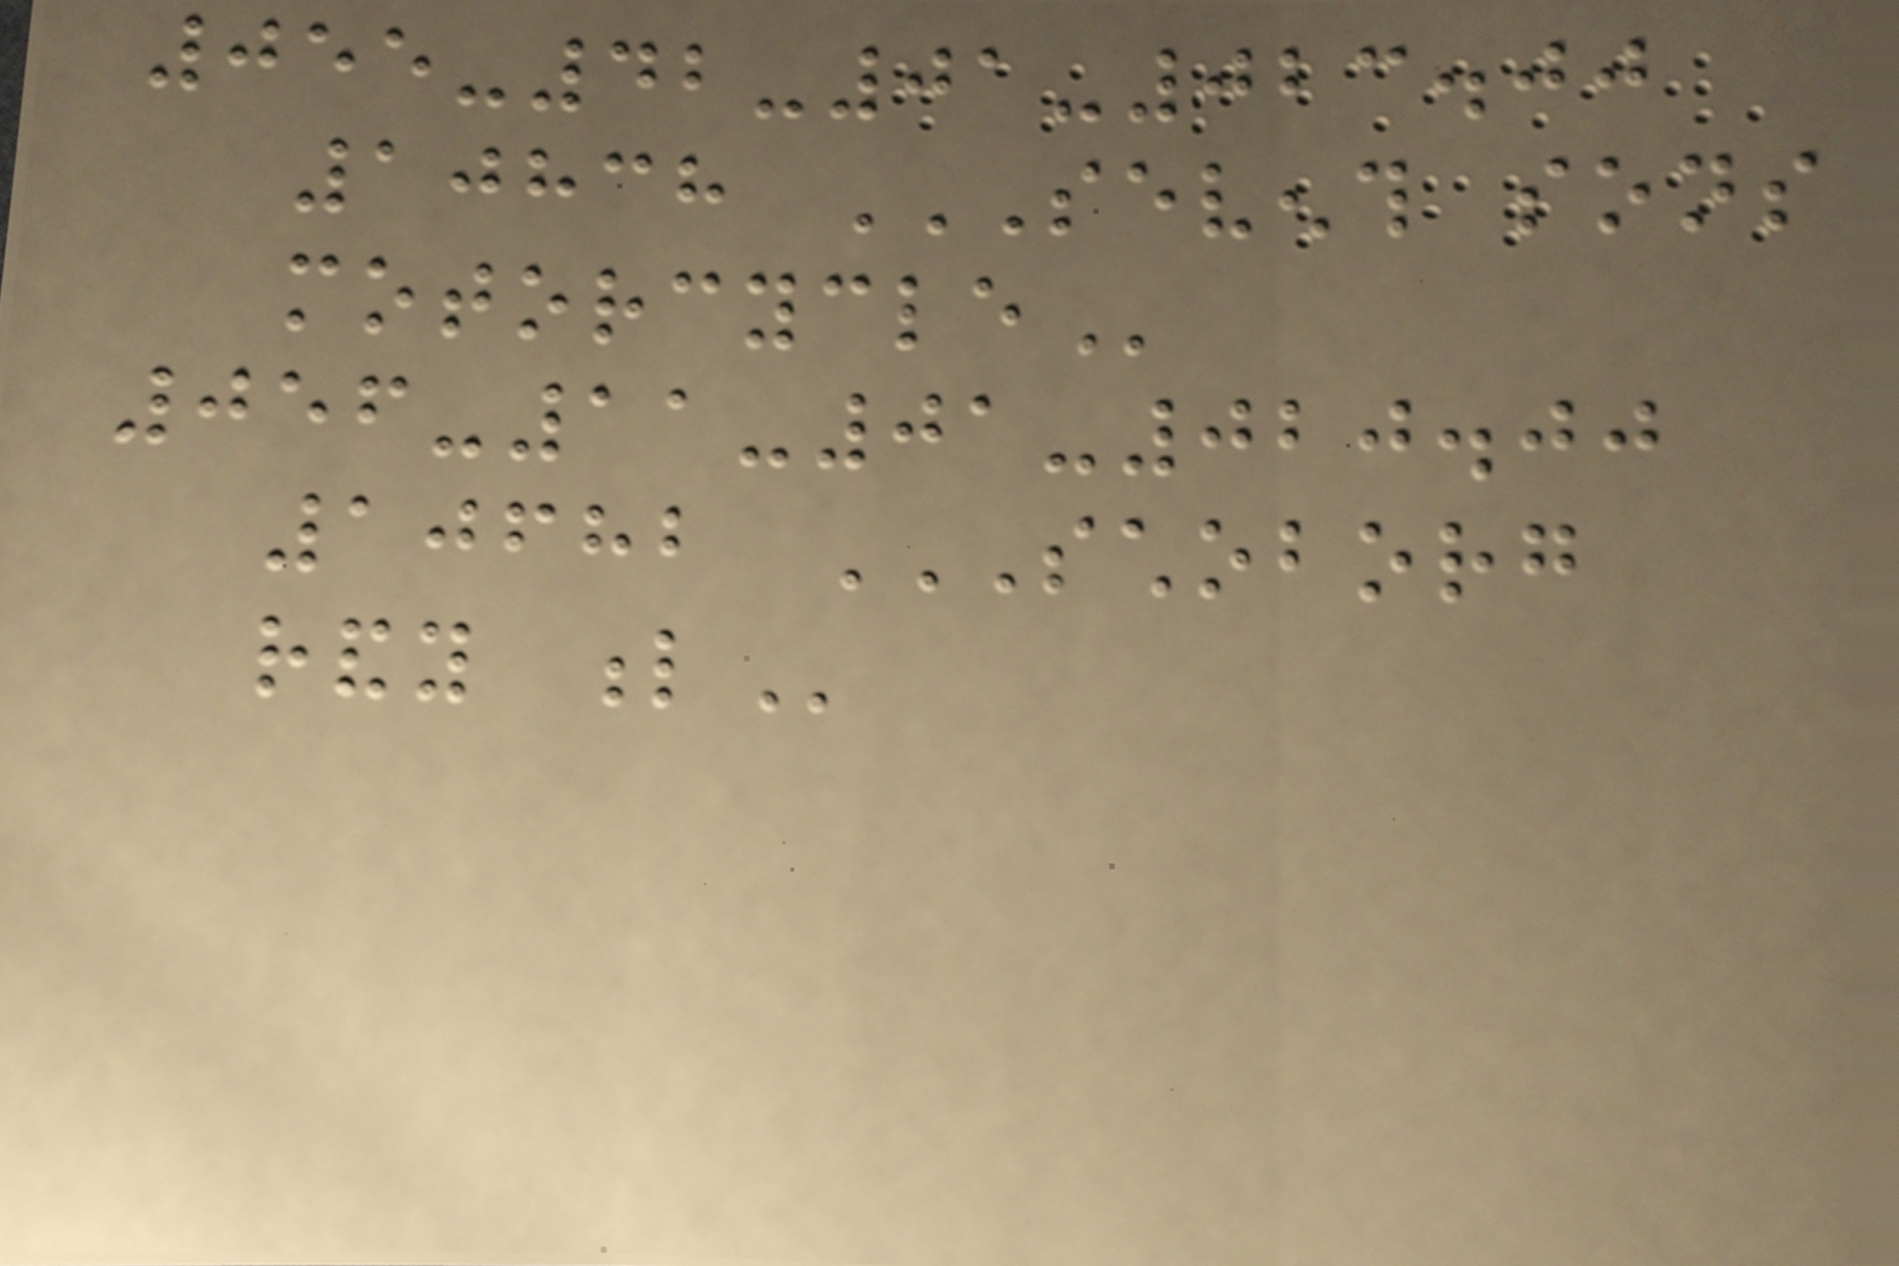055-42-01-023.00
10838 SEVENTH SONS
MOTORCYCLE
056-11-01-020.00
10682 SCHOBORG
RANDY L
